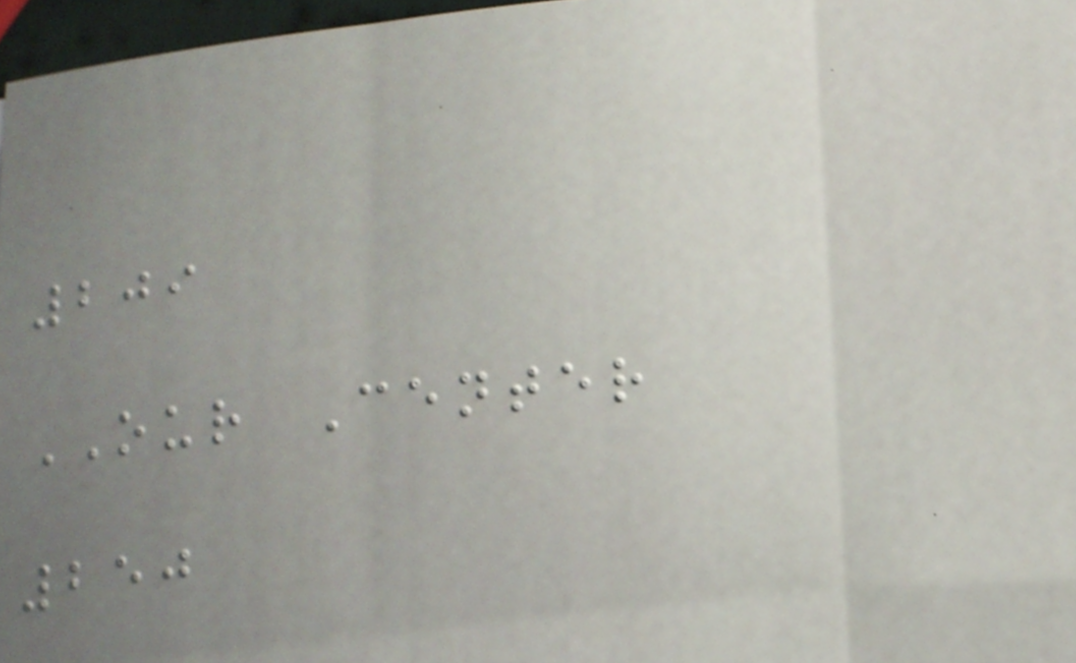209
OUR Center
250
